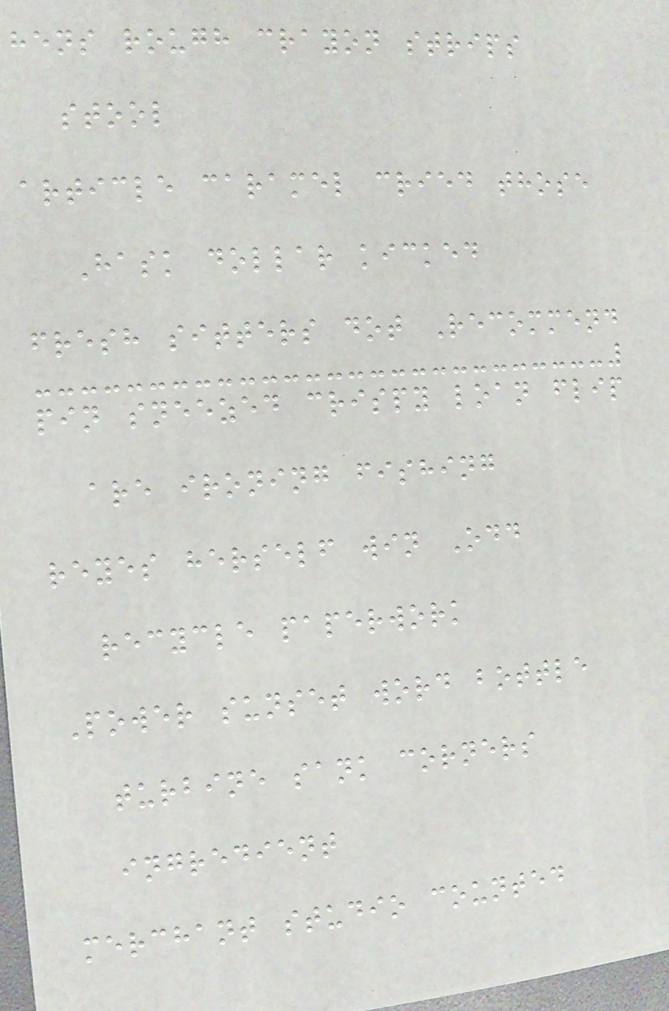hens rough crayon strips
stool
article caramel cried those
Hask dollar kicked
fresh sitters dot Recommend
pin sneezed crispy loan flip
are ironing fishing
reyes herself win Odd
recycle paperwork
Power sunset word bottle
turbine sank corners
ingredient
merchant studio counted
